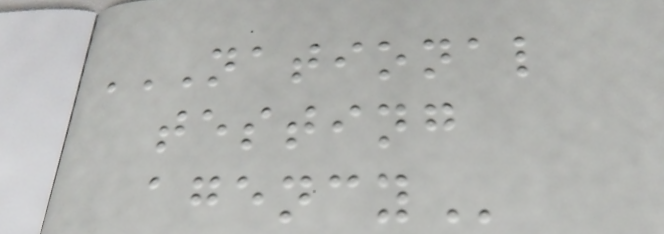NATIONAL
TESTING
AGENCY
